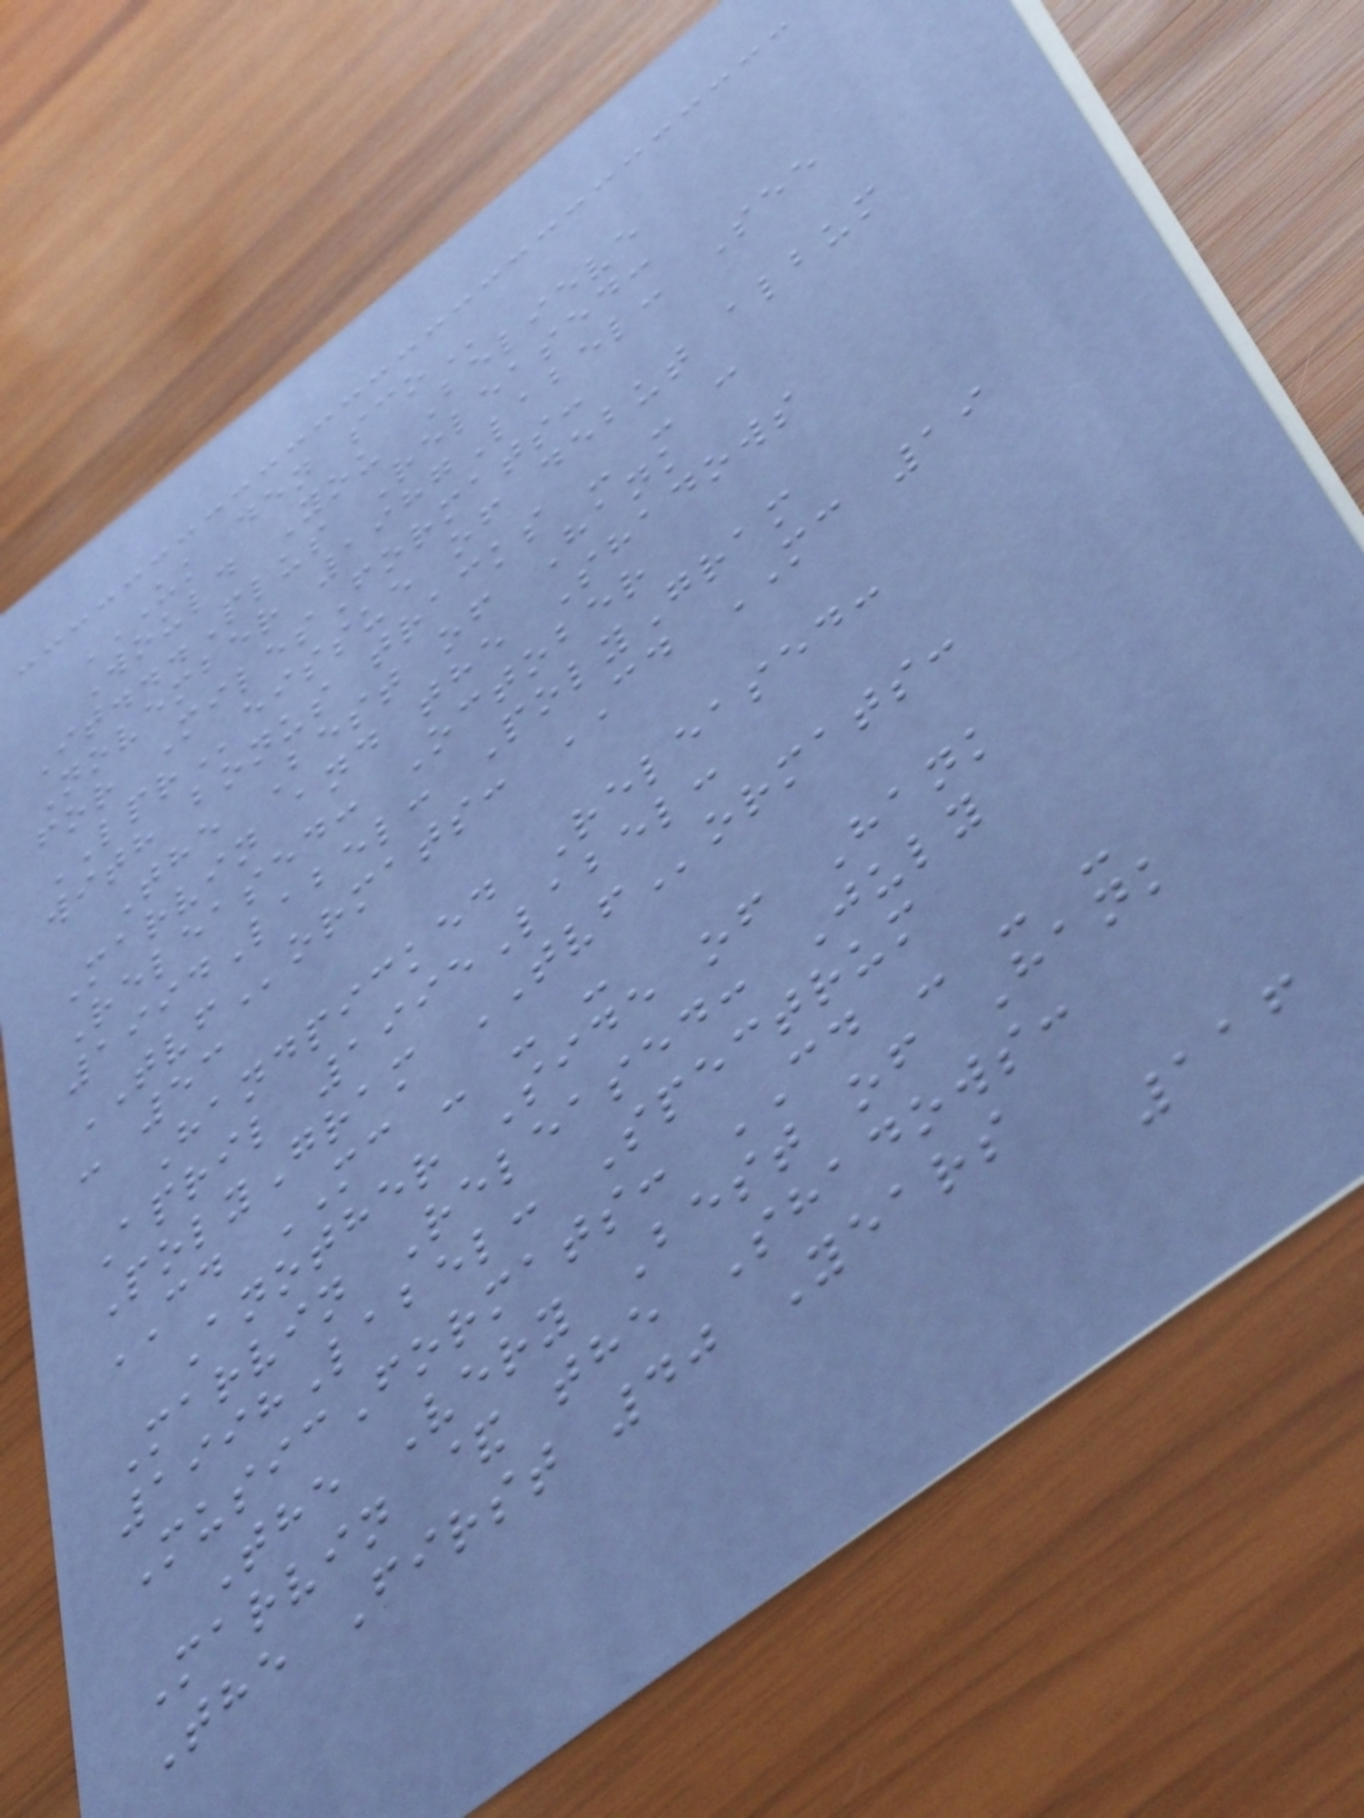UK DEN SCO
Would You Believe
It...Plus Released:
November 1987Label: See
for MilesFormats:
LPReissue of debut album
with bonus tracks - - -
The Best of Hank
Marvin and the Shadows
Released: October
1994Label: PolyGram
TVFormats: CD MC 19
- 53
Handpicked Released:
April 1995Label:
PolyGram TVFormats:
CD MC - - -
Another Side of Hank
Marvin Released: July
1998Label: Spectrum
MusicFormats: CD - - -
The Very Best of Hank
Marvin & the Shadows:
The First 40 Years
116
